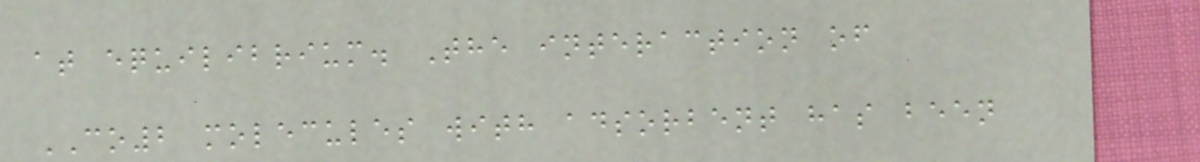at equilibrium. The interaction of
CO2 molecules with adsorbent has been
